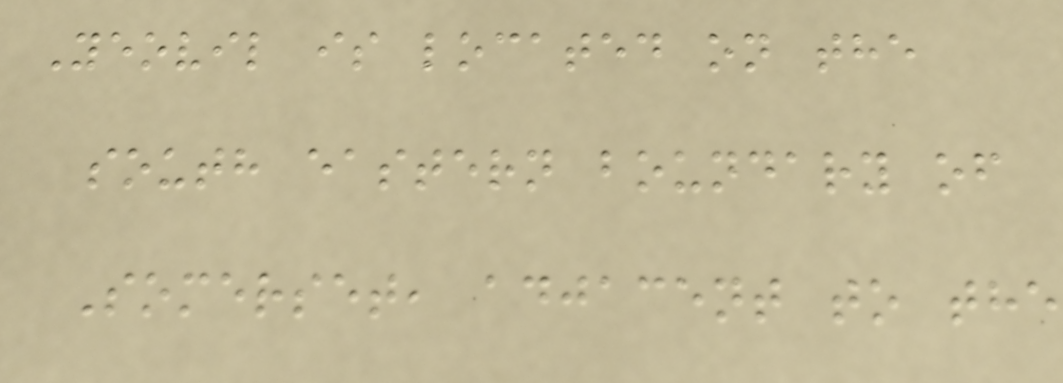Yeovil is located on the
south eastern boundary of
Somerset, adjacent to the
